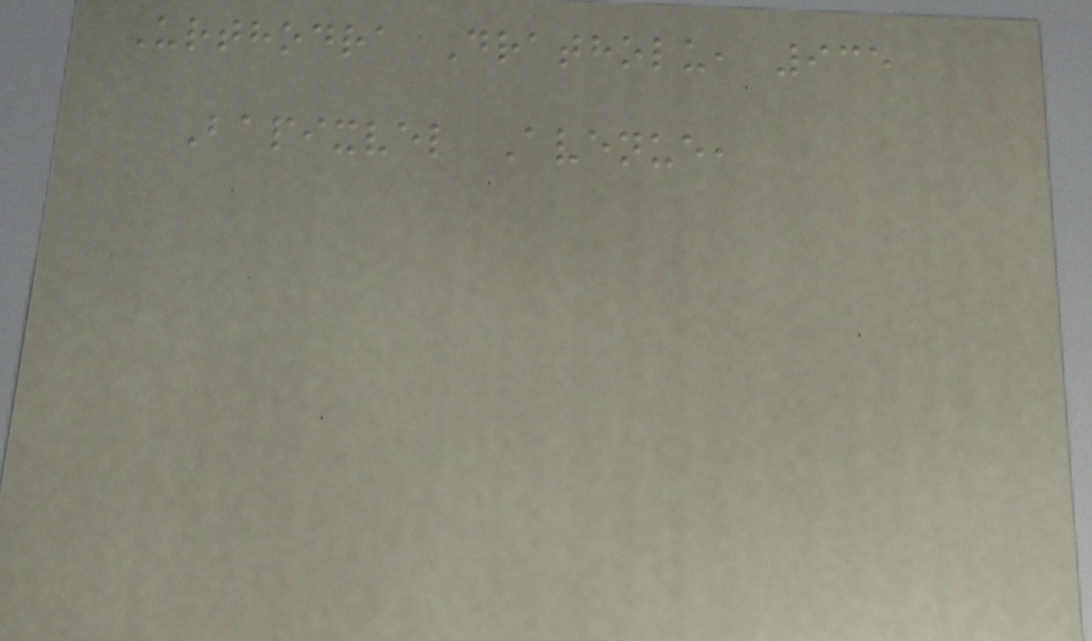Urthodra Dratholu, 935
Bapixvel Avenue,
